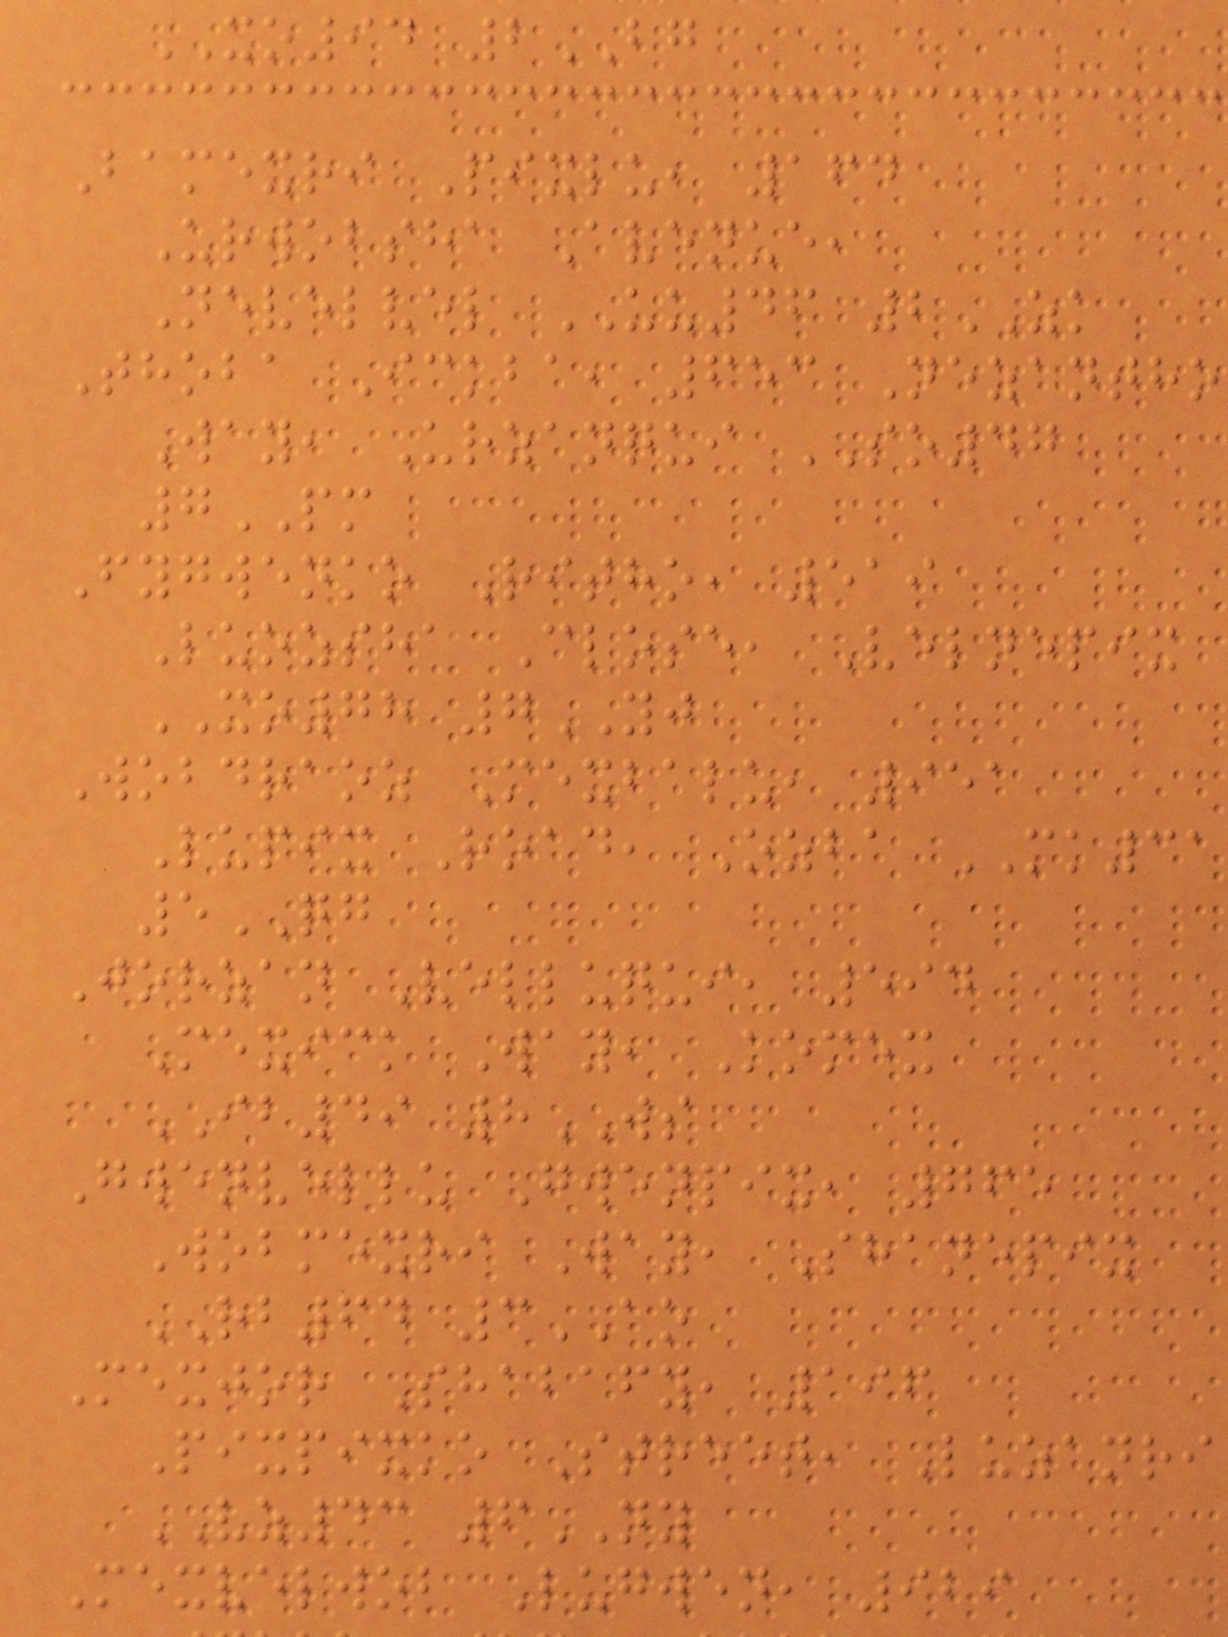XO94 2BG
Bamexri Pixlu, 164
Urwobsha Avenue,
Nevelvel UU46 2ZK
Thoba Ickba, 653 Nezantho
Way, Urzanqui SO47
7PM
Fygwenko Ritho, 519
Luozsha Close, Velnepix
XO78 7YJ
Wobdraoz Mexbalu, 951
Lupix Road, Ozba MK31
5QG
Jorzan Velluqui, 594
Mexick Way, Komex
IB49 8WS
Gwenvellu Gwenpix, 765
Wobmexri Way, Shanepix
RB64 3AO
Mexjor Shabafy, 196
Pixpixko Street, Luzanri
VZ43 6NY
Mexvelwob Lugwen, 929
